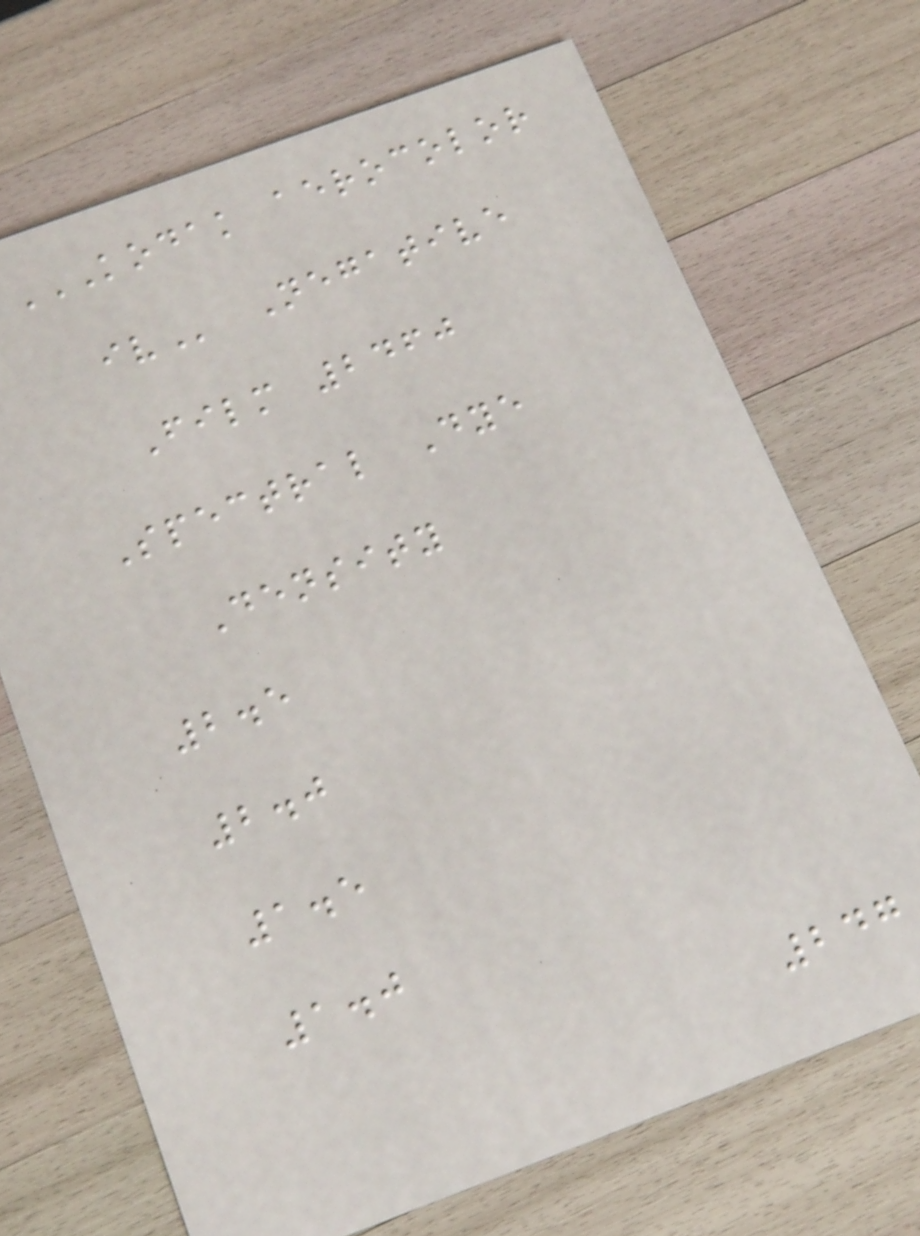KODAK AEROCOLOR
IV Negative
Film 2460
Spectral Dye
Density
2.5
2.0
1.5
1.0
247
